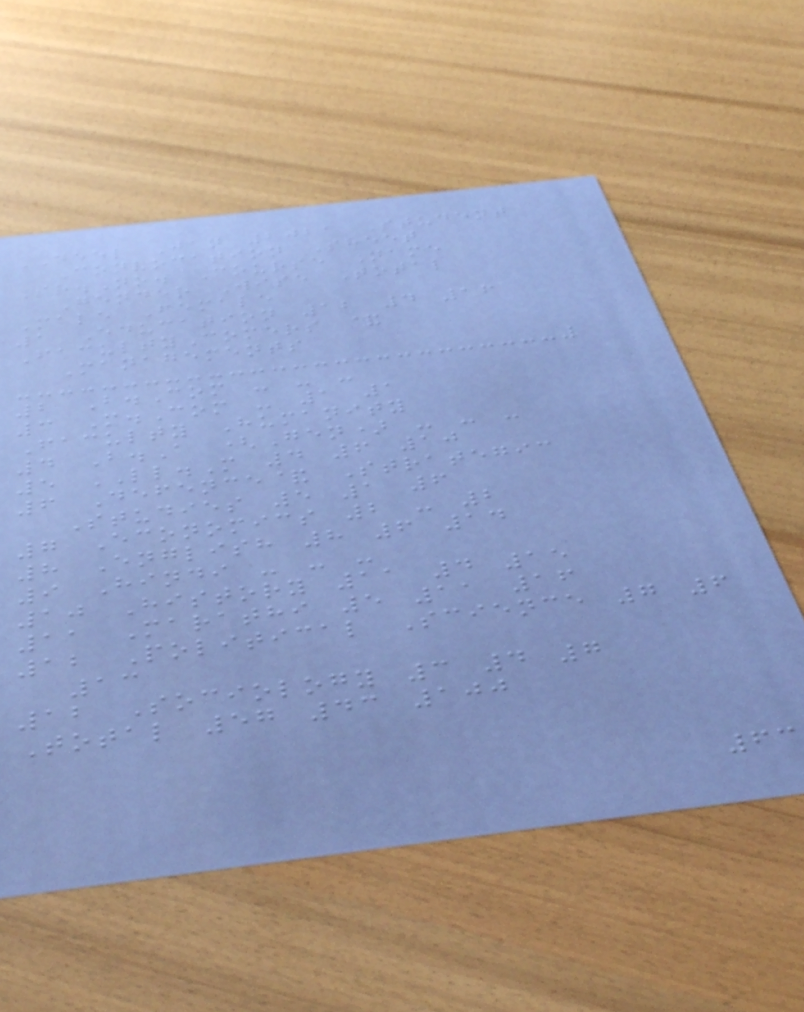DEEL Jan 2021 Student
Convocation Sheet
Sr.No. Course Name
Gender Wise Total
Male Female
1 Education 12 4 16
FacultyComers &
Managements
2 B.Com - - -
3 M.Com - 1 1
Faculty Humanity
4 B.A (Gen) - - -
5 LL.M 4 6 10
6 Defence& Strategic
Studies 5 1 6
7 Economics 2 - 2
8 English 8 6 14
9 Hindi - - -
10 History 11 4 15
11 Marathi 5 11 16
12 Political Science 7 6
13
12 Sociology 3 4 7
Total 57 43 100
63
